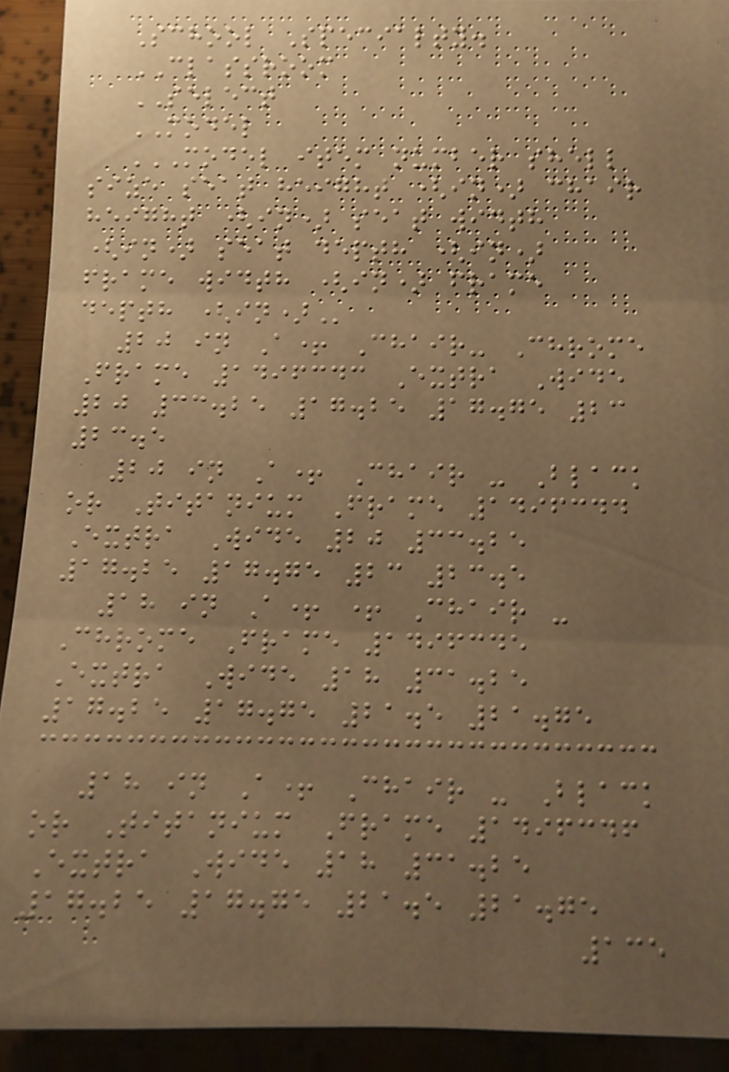School Specialty.
CLASSROOM
SELECT
MODEL
MODEL ITEM NUMBER SHELL
SIZE SEAT HEIGHT (IN) CHAIR
HEIGHT (IN) SEAT WIDTH
(IN) SEAT DEPTH (IN)
FRAME WIDTH (IN) FRAME
DEPTH (IN)
20 in A+ Chair- Chrome
Frame 1496343 Extra Wide
20 33.25 17.25 17.75 23
23.5
20 in A+ Chair - Black
or Titanium Frame 1496344
Extra Wide 20 33.25
17.25 17.75 23 23.5
18 in A+ + Chair -
Chrome Frame 1496345
Extra Wide 18 31.25
17.25 17.75 21.5 21.75
18 in A+ Chair - Black
or Titanium Frame 1496346
Extra Wide 18 31.25
17.25 17.75 21.5 21.75
135
